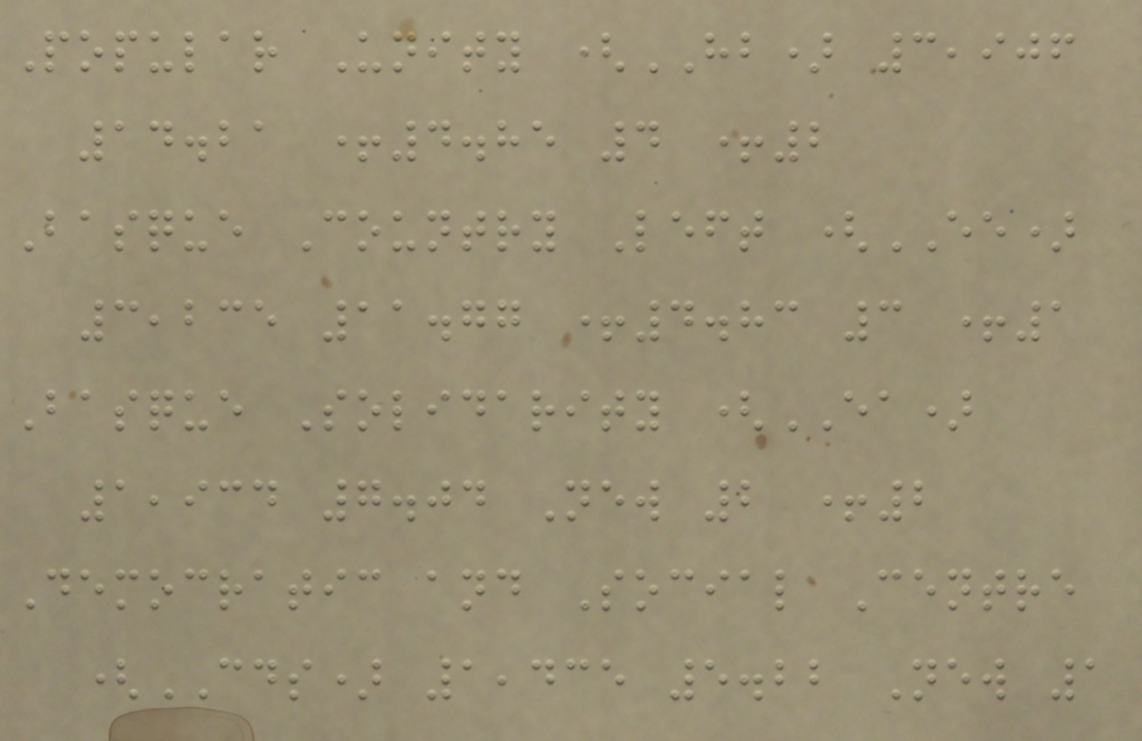Popular Unity (HB) 3,906
14.21 +4.85 4 +2
Basque Country Left (EE)
3,235 11.77 +4.83 3 +1
Basque Solidarity (EA)
1,934 7.04 New 2 +2
Democratic and Social Centre
(CDS) 1,435 5.22 New 1
